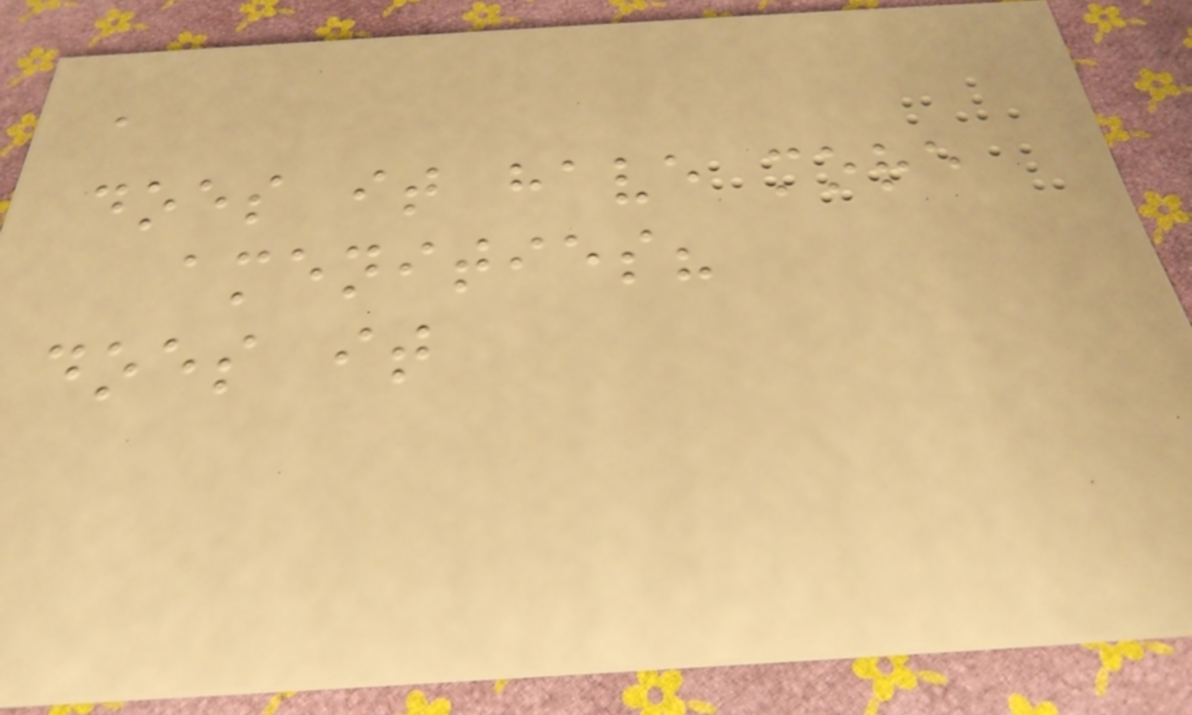a
does it have more
amenities?
does it
